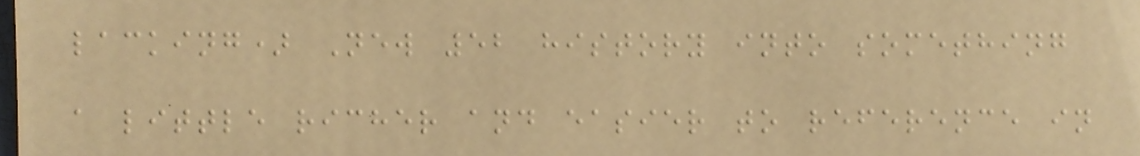lacking) New 52 history into something
a little richer and easier to reference in
